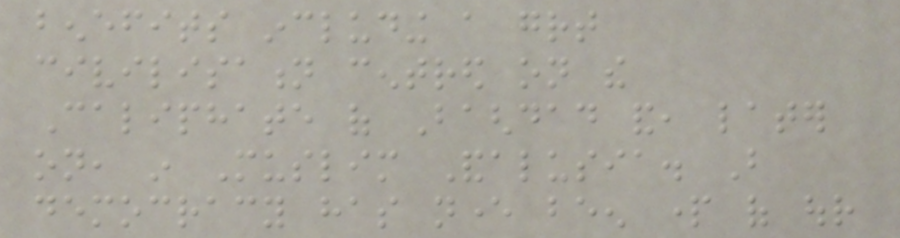benefits including a great
civilisation centred on the
Caliphate of Baghdad and, later
on, in Muslim Andalusia. But
democracy has never been part of our
